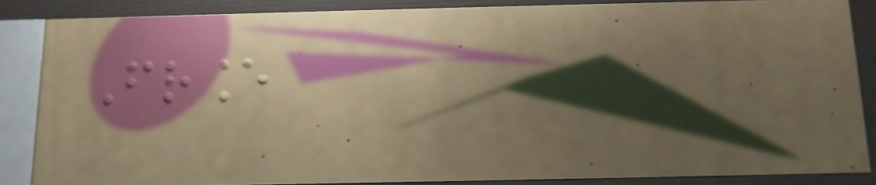France
